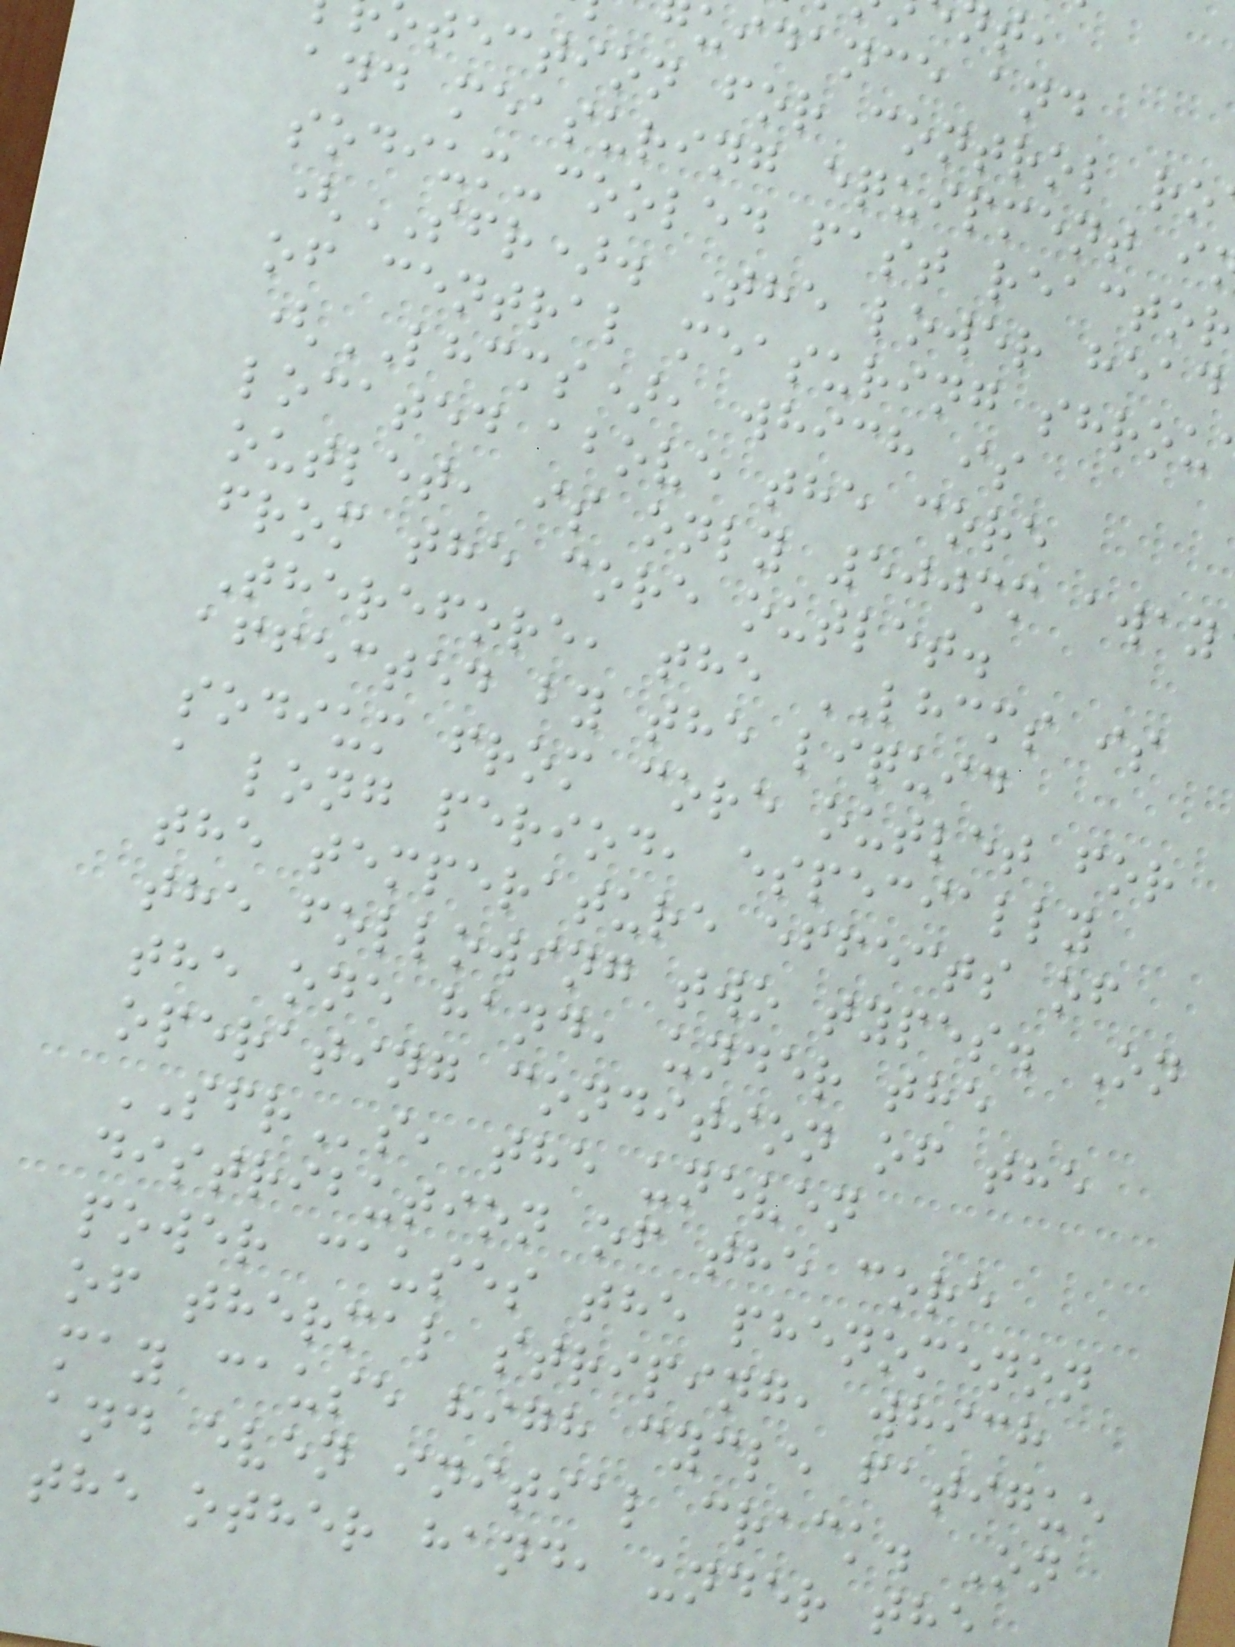uidance and
tection for control ro
and measuring equipment i
sodium-cooled fast reactor
(SFR). The lower head
of central measuring shrou
(LHCMS), which is
located above the core
outlet, is only 500mm away
from the core outlet.
Therefore, the LHCMS is
affected by the liquid
sodium from core outlet for
a long period, especially
the temperature effects of
the following two types. On
the one hand, under the
operating condition of the
SFRs, the uneven
distribution of the core
power causes the phenomenon
of thermal striping, which
may cause high cycle fatigue
and even initial crack. On
the other hand, under th
